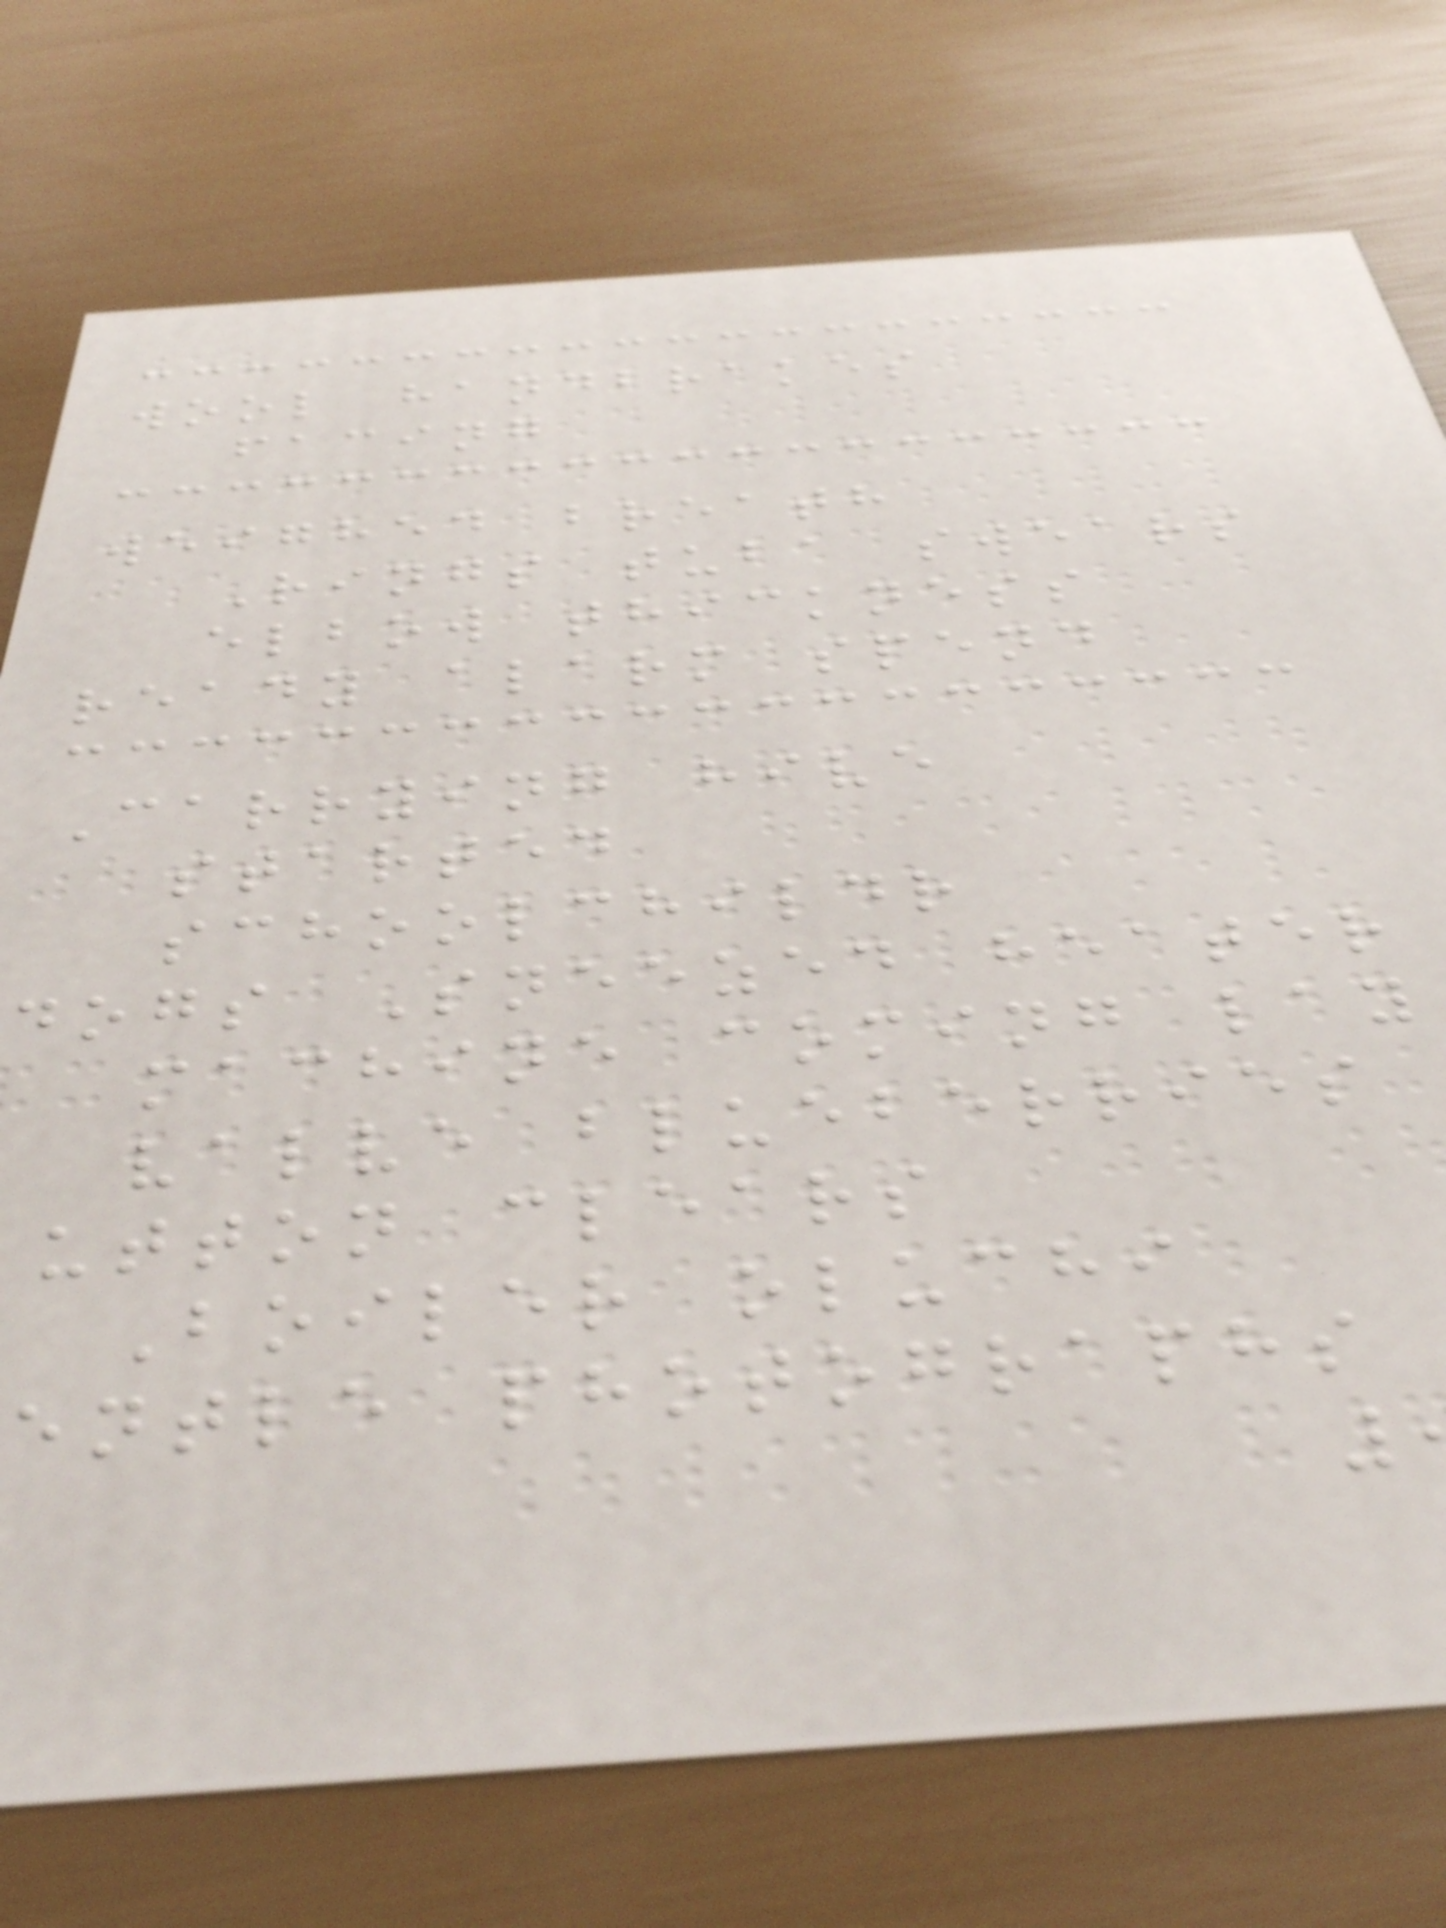wool handbrakes
facing
weighed breath
Rings tuba swears
elbow thickness
ready alarm spend
Carrying hive
started
schoolchildr
dogs Sneezed heater
machine coming lay
valve blueberries
utton clears
Boiler oluchi
entle photographs
